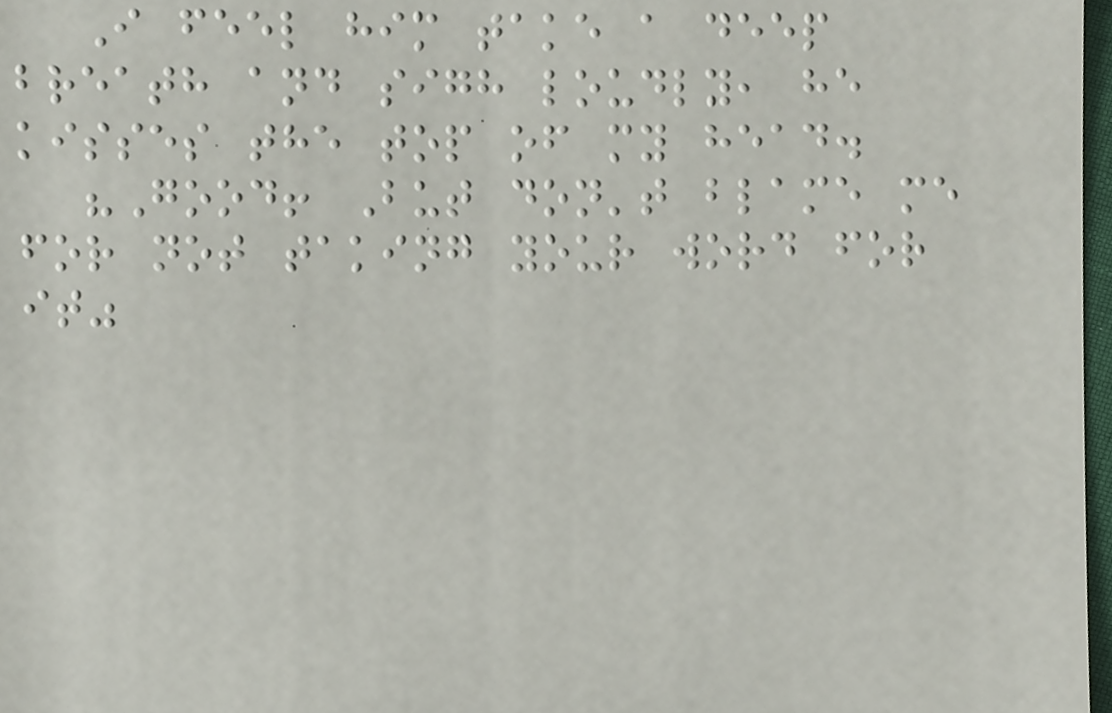I feel him take a deep
breath and sigh loudly, he
kisses the top of my head.
"Good! But don't blame me
for not taking your word for
it"
